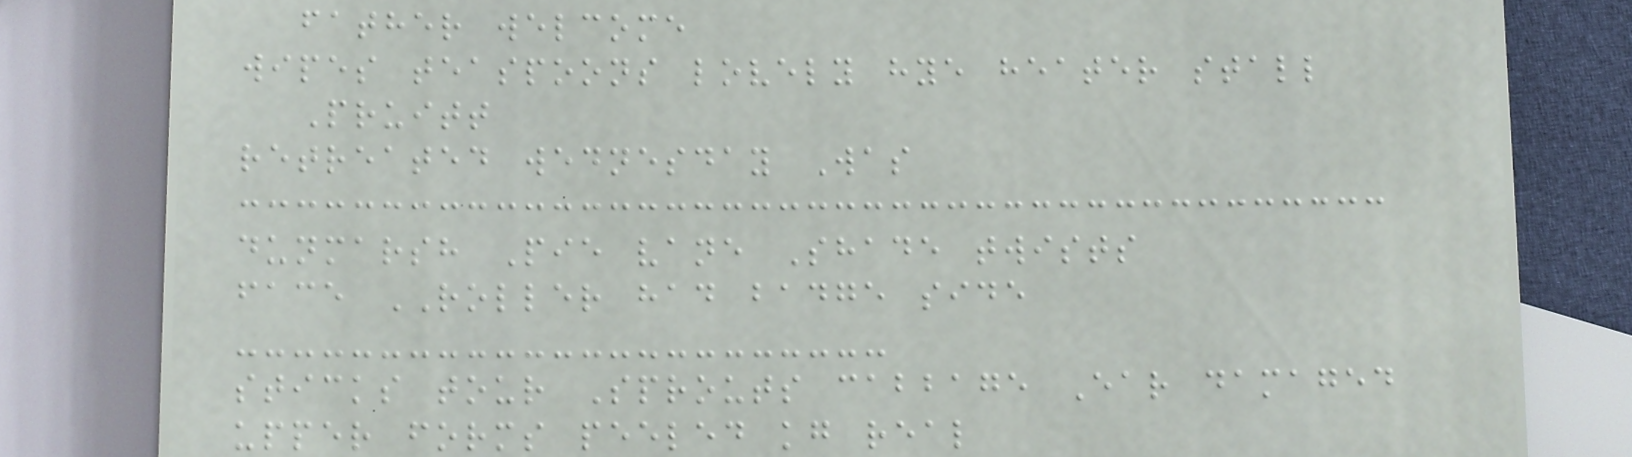father welcome
wipes teaspoons lovely hye heater stall
Pruitt
retreated wednesday Was
dunmarsh Pie vane Shade twists
face ROLLER had badge side
sticks tour Sprouts cabbage Ear damaged
upper forms peeled kg real
